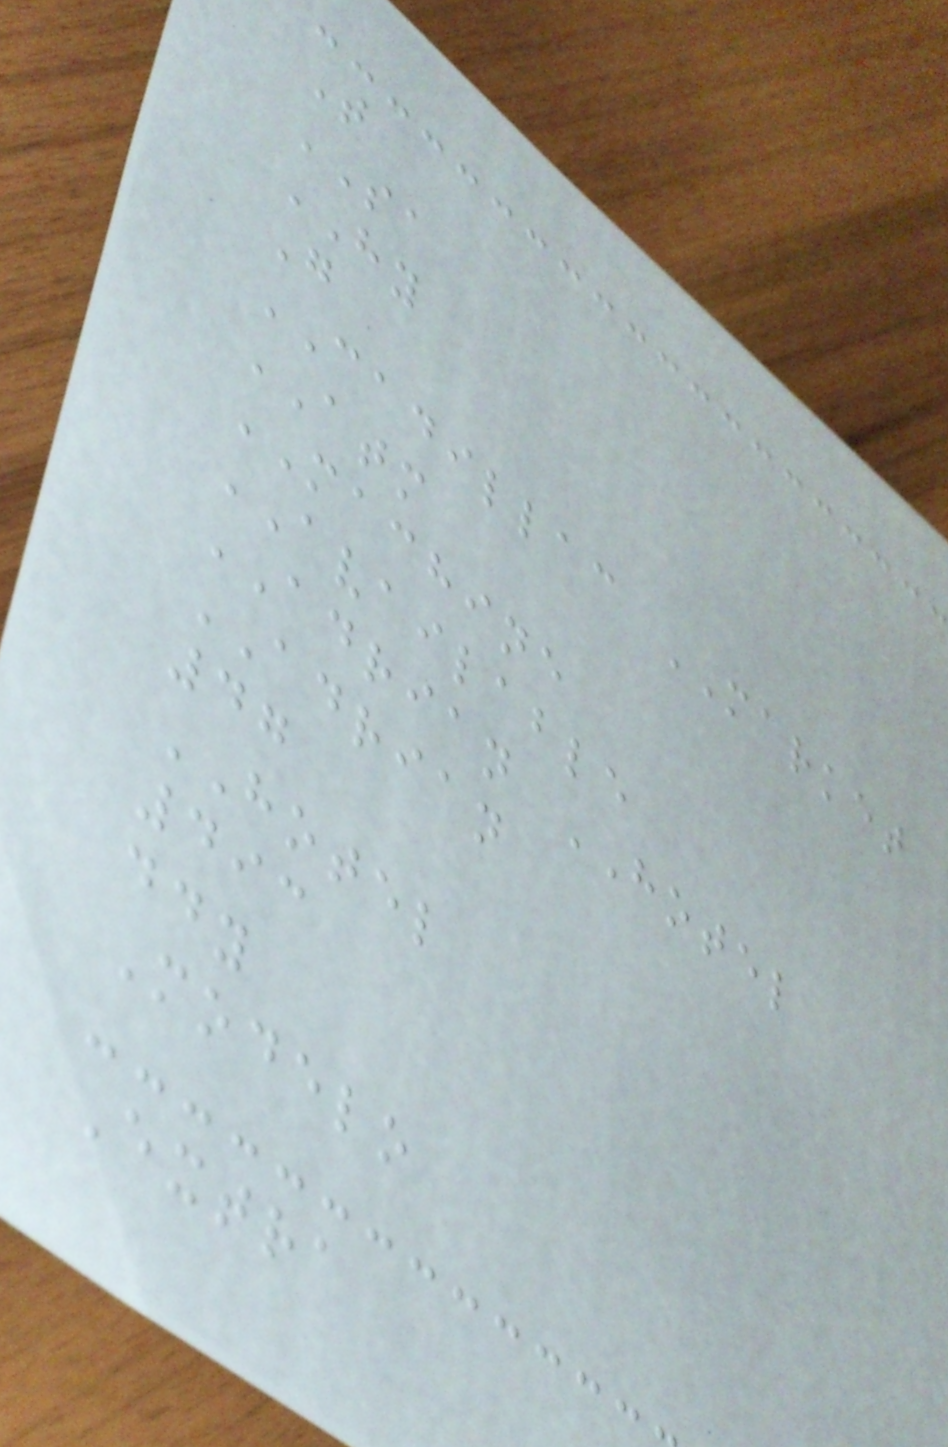T
SA
HY
G
CADILLAC MARKET
ATM
MACHINE
AVAILABLE
ADRIAN HOTEL
ADRIAN
47
HOTEL
493
ddy
Modelo
Extra
